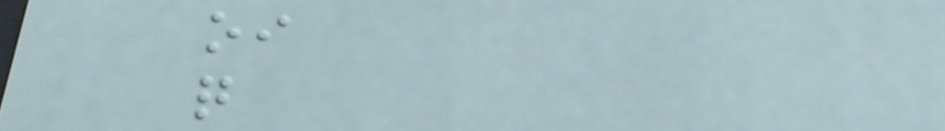oi
q
